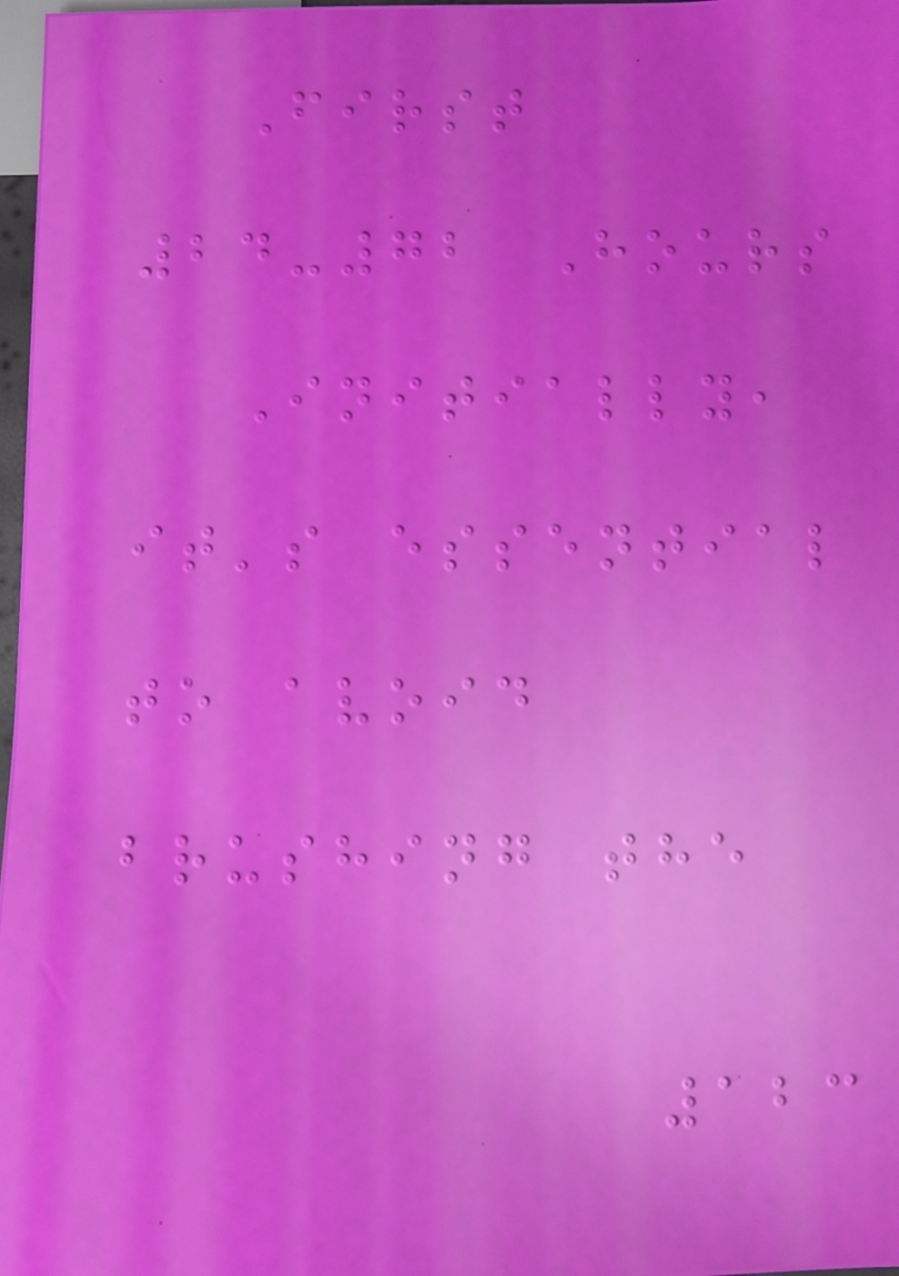First
24-72 Hours
Initially,
it's essential
to avoid
brushing the
123
